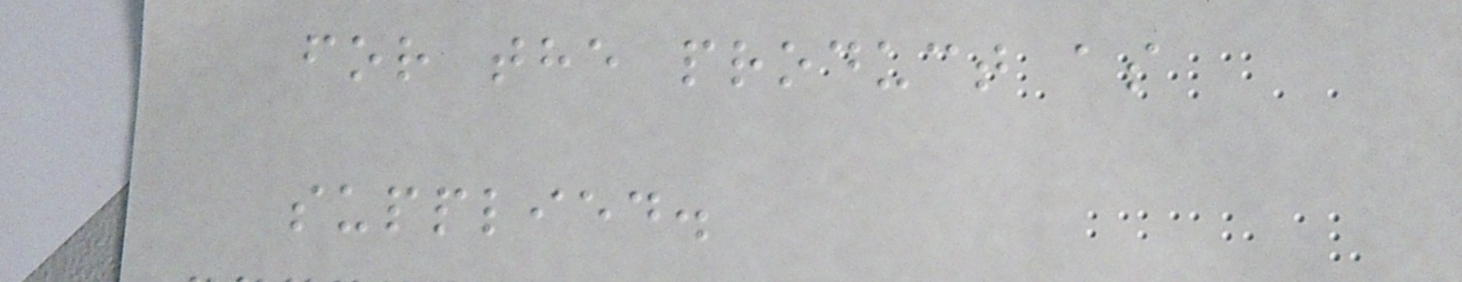for the product as
supplied.
